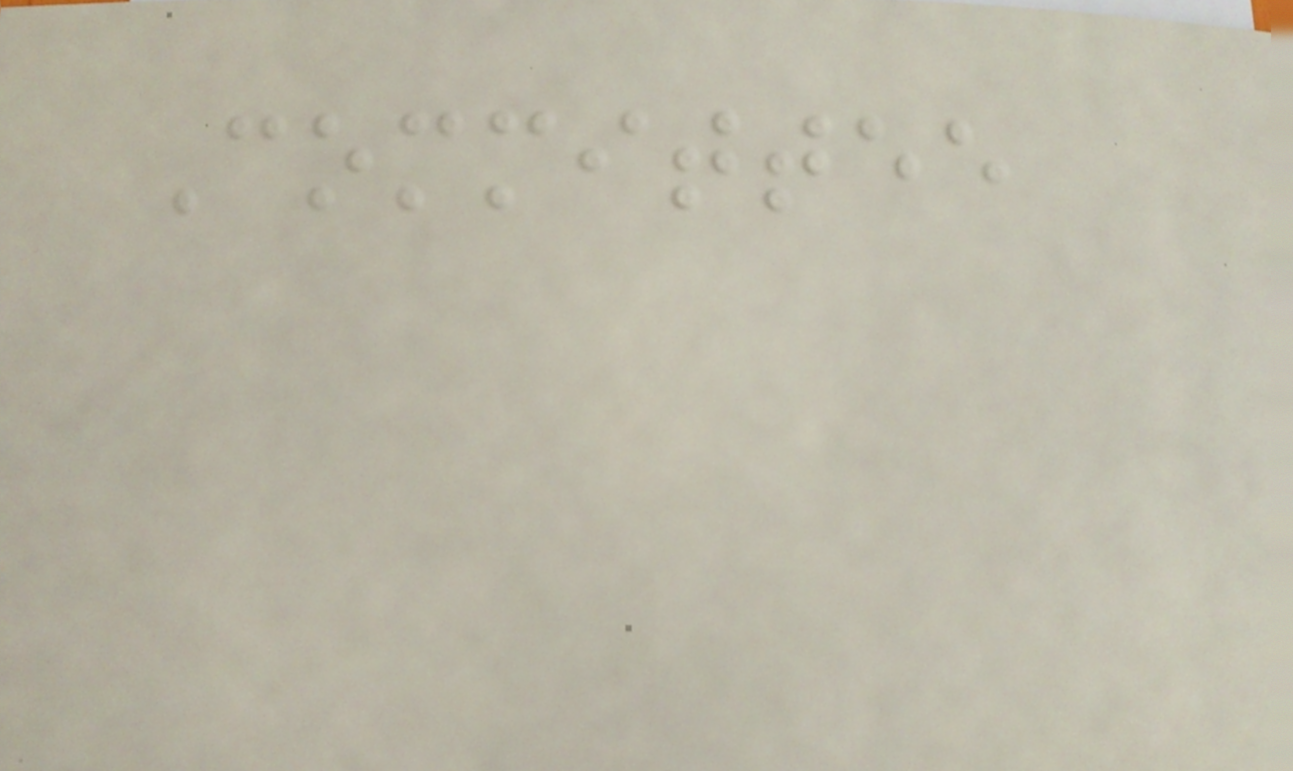Committee
